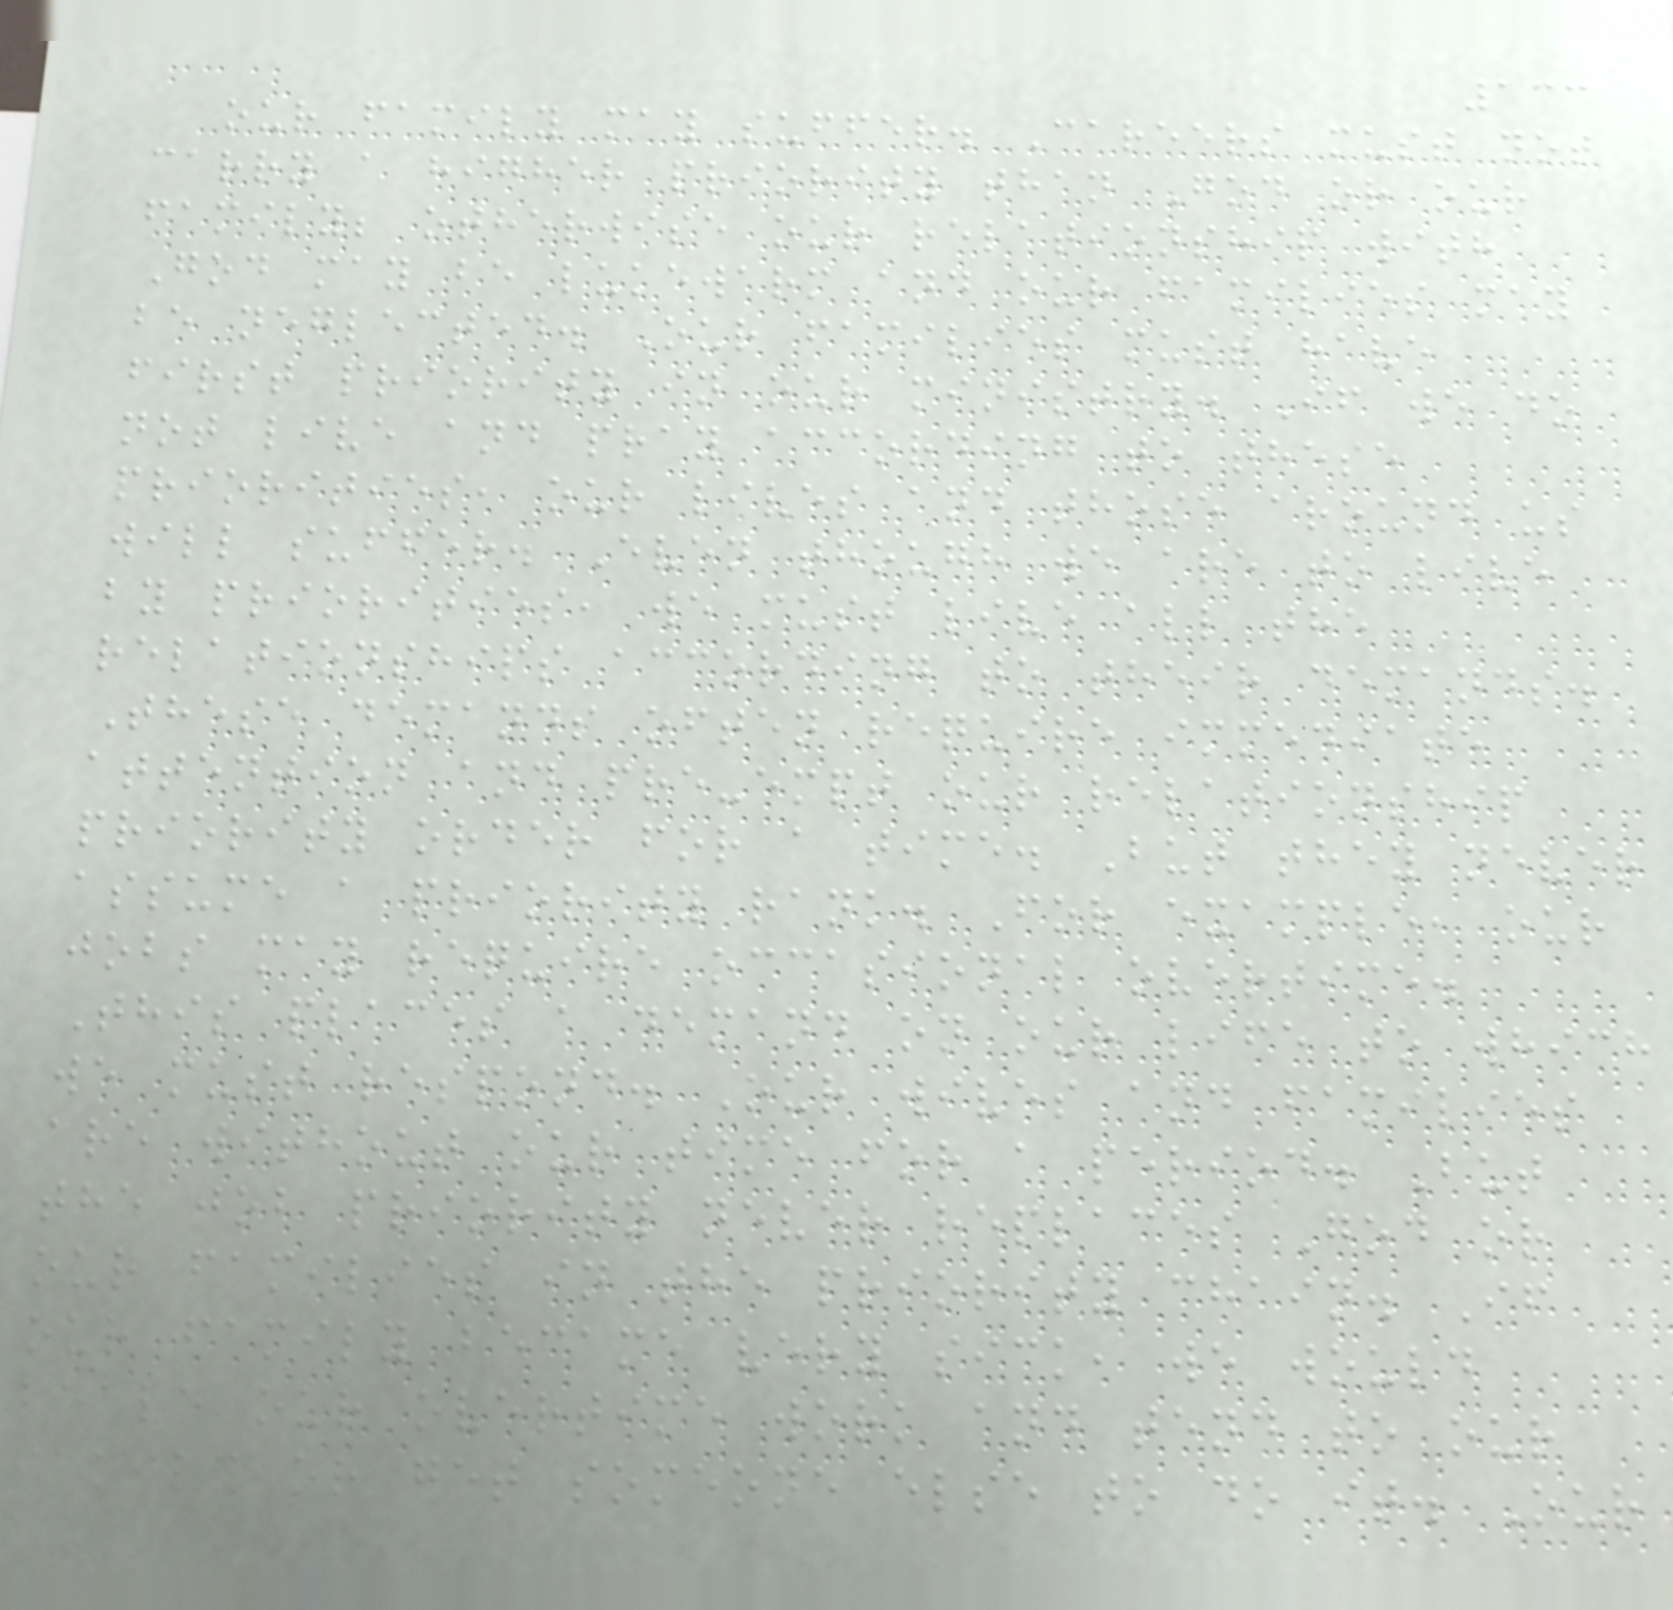133
our family may suffer. Careers must not
carry a higher priority than God or our
family; otherwise our relationship with
God may be lukewarm and our families may
be neglected. Our families must have
first priority in our ministry. If we do
not live and pray according to these
priorities, our lives and those around us
will suffer. Even though we are to live
by priorities, we must live all the
relationships according to their demands.
These demands often require immediate
attention and pre-empt our relationship
priority order for a time. But they never
assume a priority rank. For example, our
jobs may require occasional overtime.
This places a demand on our life to which
we must respond. Our wives and families
are without our time for a period. But
the job priority never replaces God or
our families in the priority chain. If
our family became very sick, we would
leave our overtime work and tend to our
family or get someone else to do it. Our
